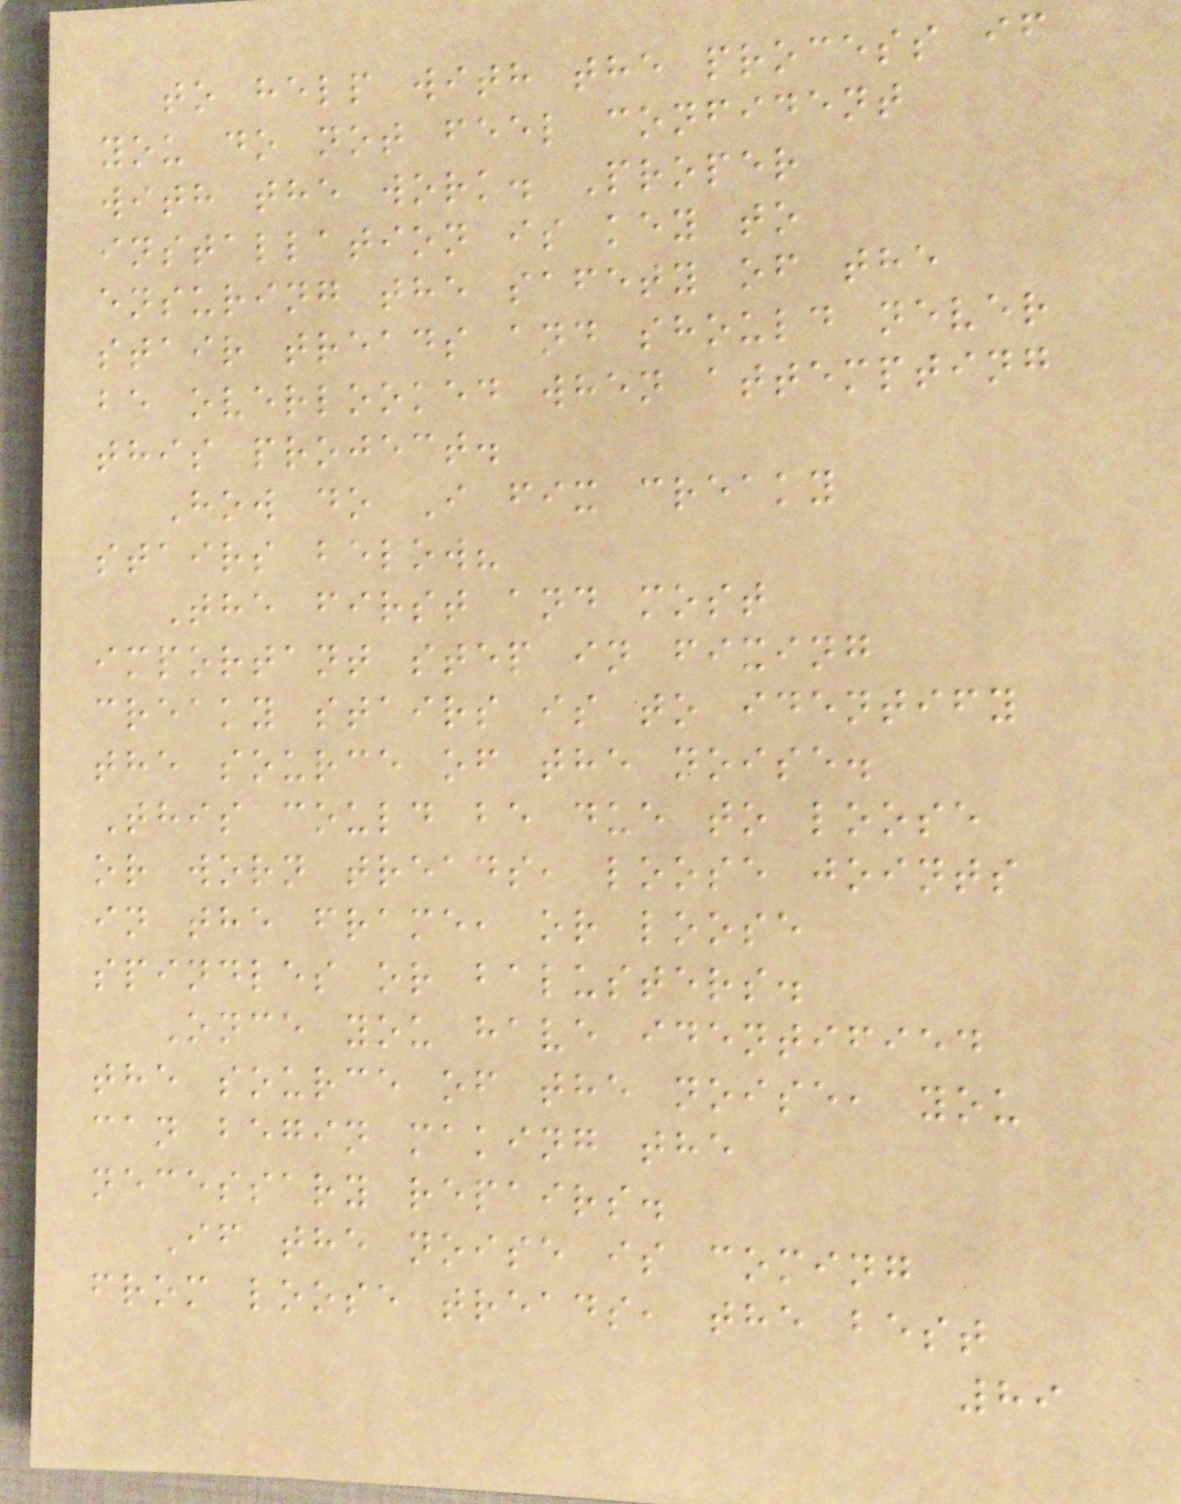to help with the process if
you do not feel confident
with the work. Proper
installation is key to
ensuring the safety of the
stair treads and should never
be overlooked when attempting
this project.
How do I fix creaky
stairs below?
The first and most
important step in fixing
creaky stairs is to identify
the source of the noise.
This could be due to loose
or worn treads, loose joints
in the frame, or loose
spindles or balusters.
Once you have identified
the source of the noise, you
can begin making the
necessary repairs.
If the noise is coming
from loose treads, the best
89
